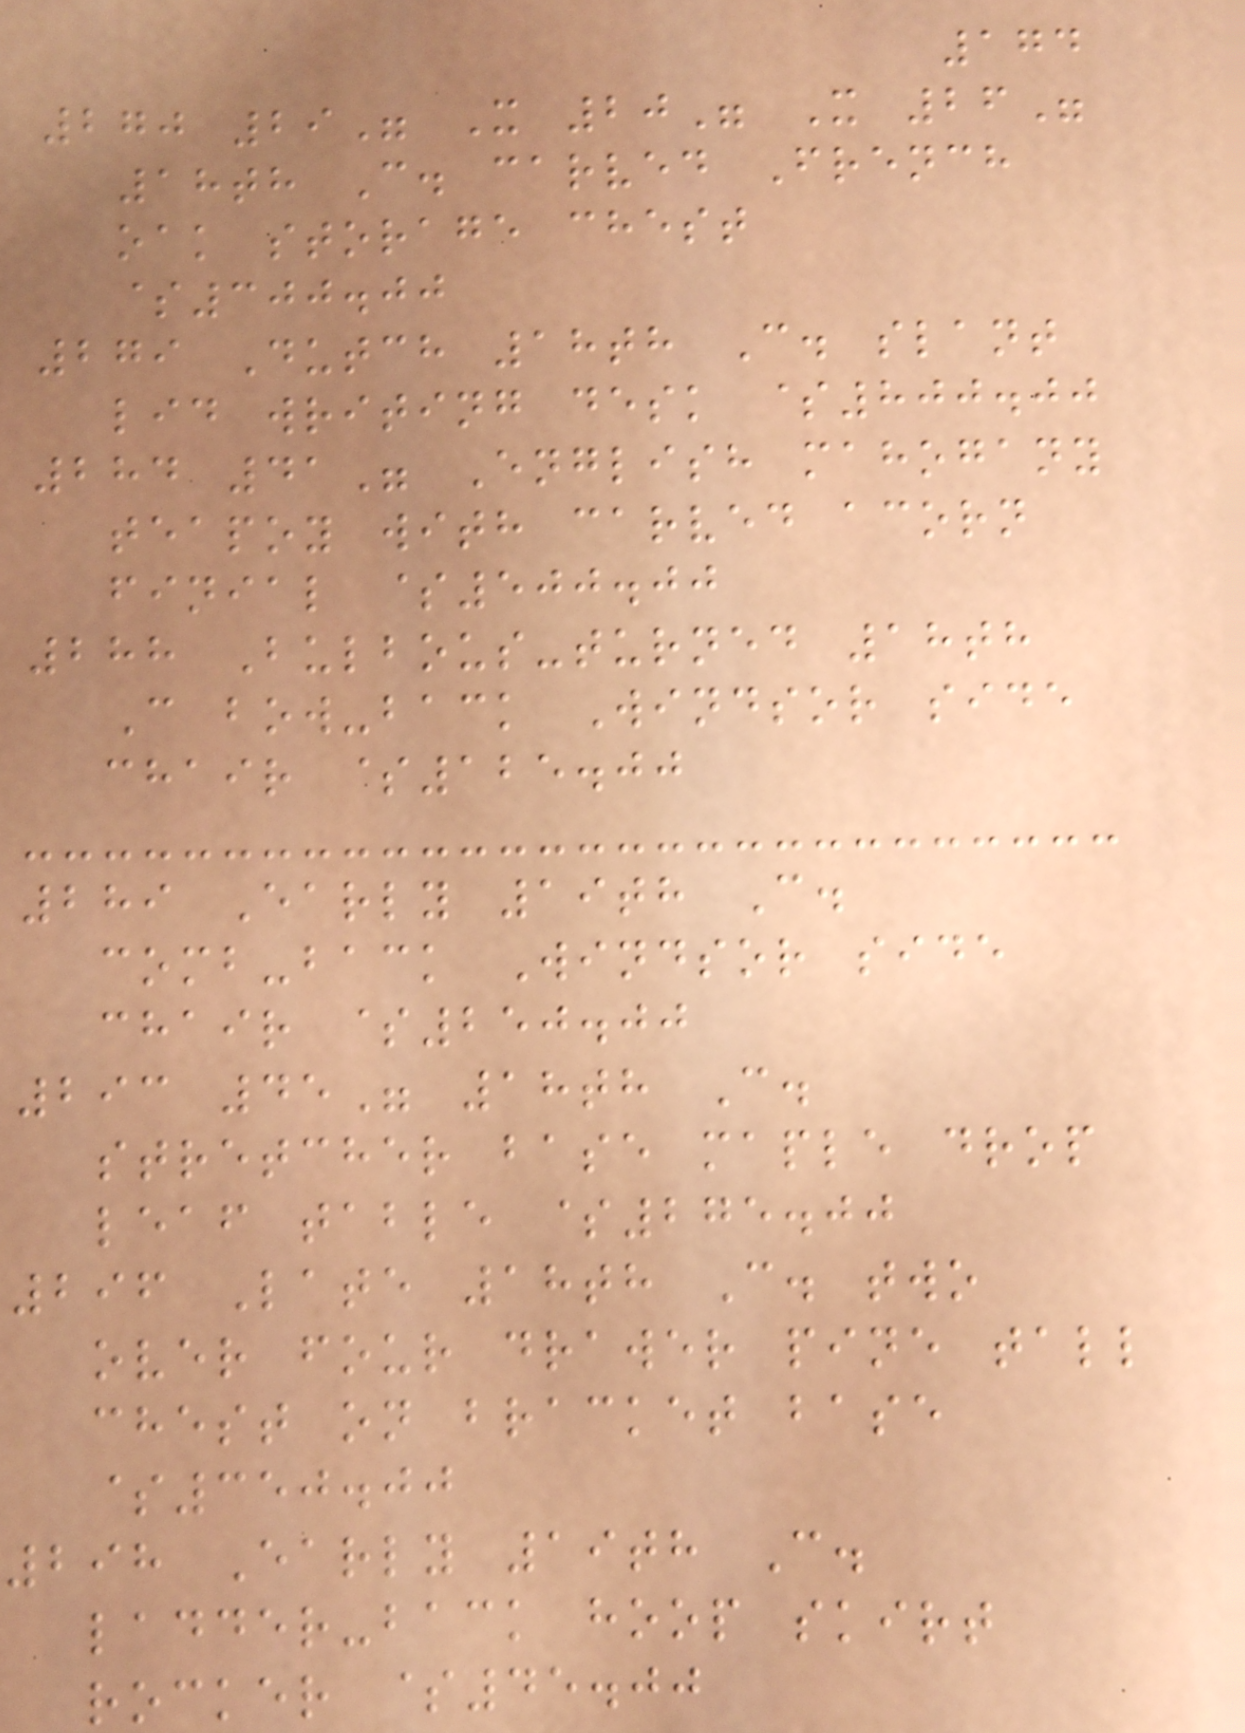174
270 29" X 20" X 26"
18th C. carved French
oak storage chest
$300.00
279 Dutch 18th C. slant
lid writing desk $800.00
284 41" English mahogany
teapoy with carved acorn
finial $500.00
288 Bulbous-turned 18th
C bow-back Windsor side
chair $125.00
289 Early 19th C.
comb-back Windsor side
chair $250.00
293 45" 18th C.
stretcher base maple drop
leaf table $275.00
296 Late 18th C. two
over four drawer pine tall
chest on bracket base
$350.00
298 Early 19th C.
ladder-back hoop skirt
rocker $45.00
